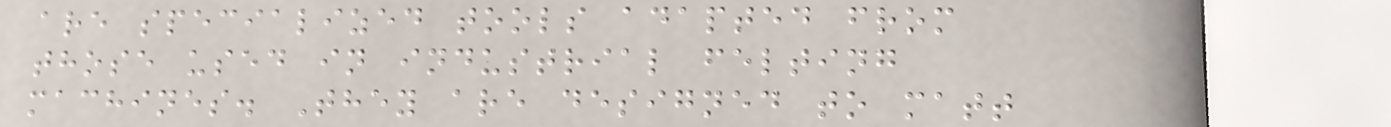are specialized tools adapted from
those used in industrial felting
machines. They are designed to matt
